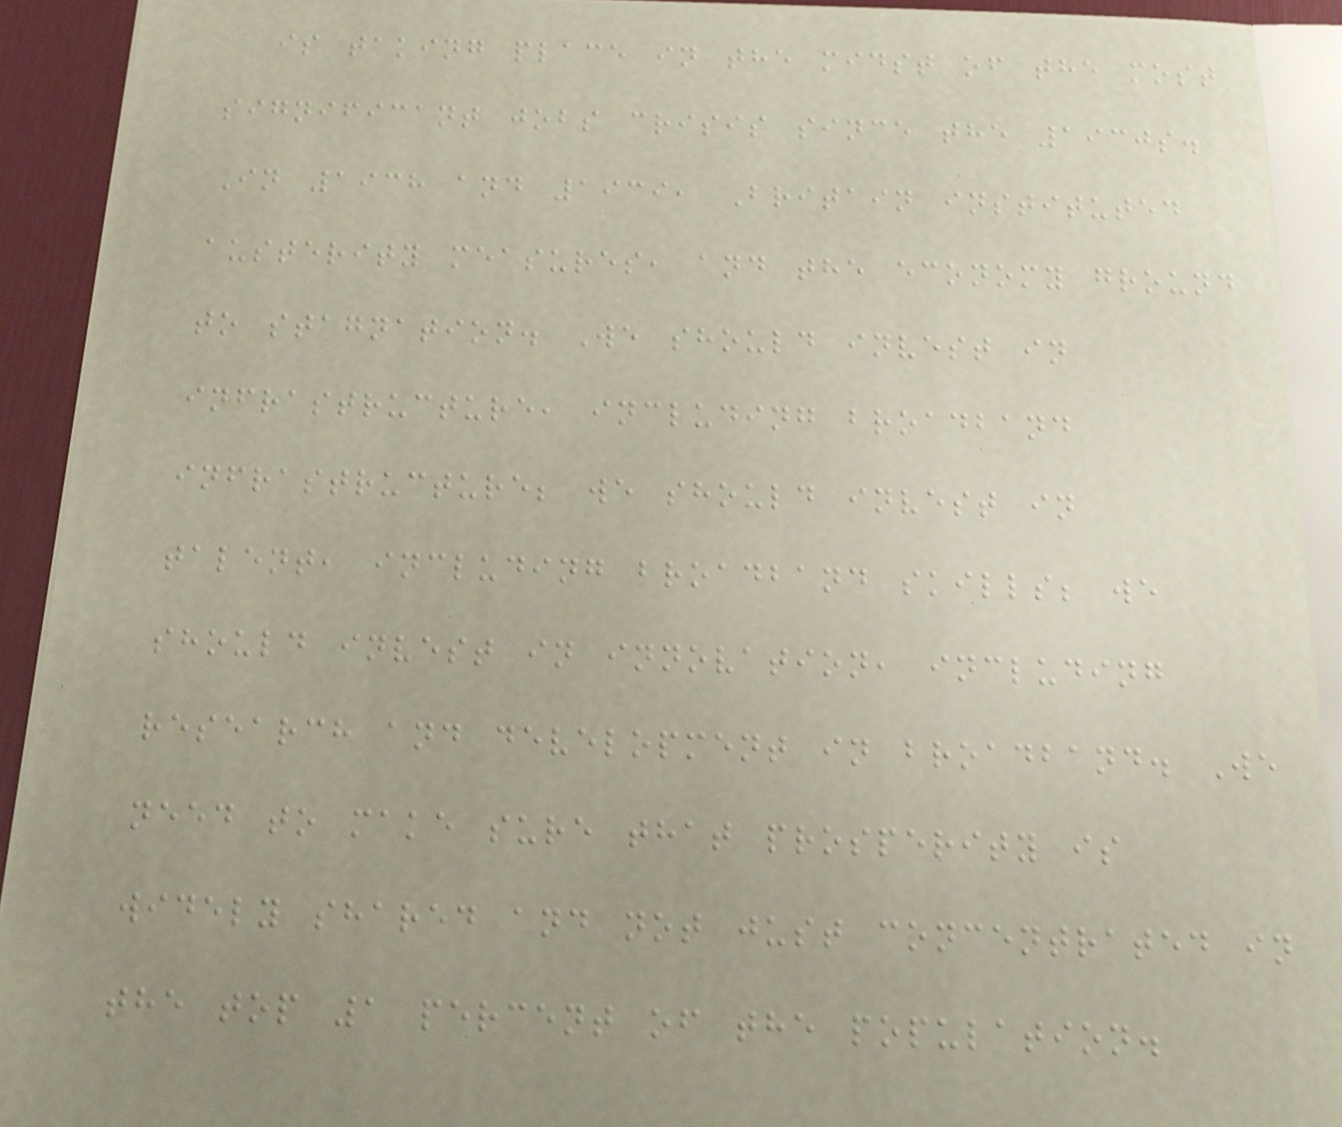is taking place in the midst of the most
significant jobs crisis since the 1930s.
In 1938 and 1939, Britain instituted
austerity measures, and the economy ground
to stagnation. We should invest in
infrastructure, including broadband
infrastructure; we should invest in
talent, including broadband skills; we
should invest in innovation, including
research and development in broadband. We
need to make sure that prosperity is
widely shared and not just concentrated in
the top 1 percent of the population.
